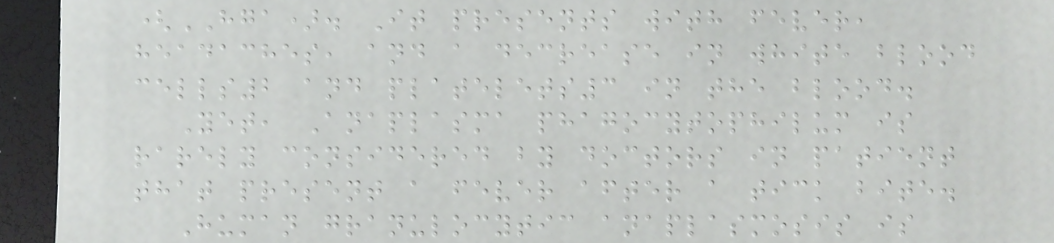(HGA). It presents with fever,
headaches, and a decrease in white blood
cells2 and platelets3 in the blood.
Yet, Anaplasma phagocytophilum is
rarely considered by doctors in patient
that present a fever after a tick bite.
Human granulocytic anaplasmosis is
